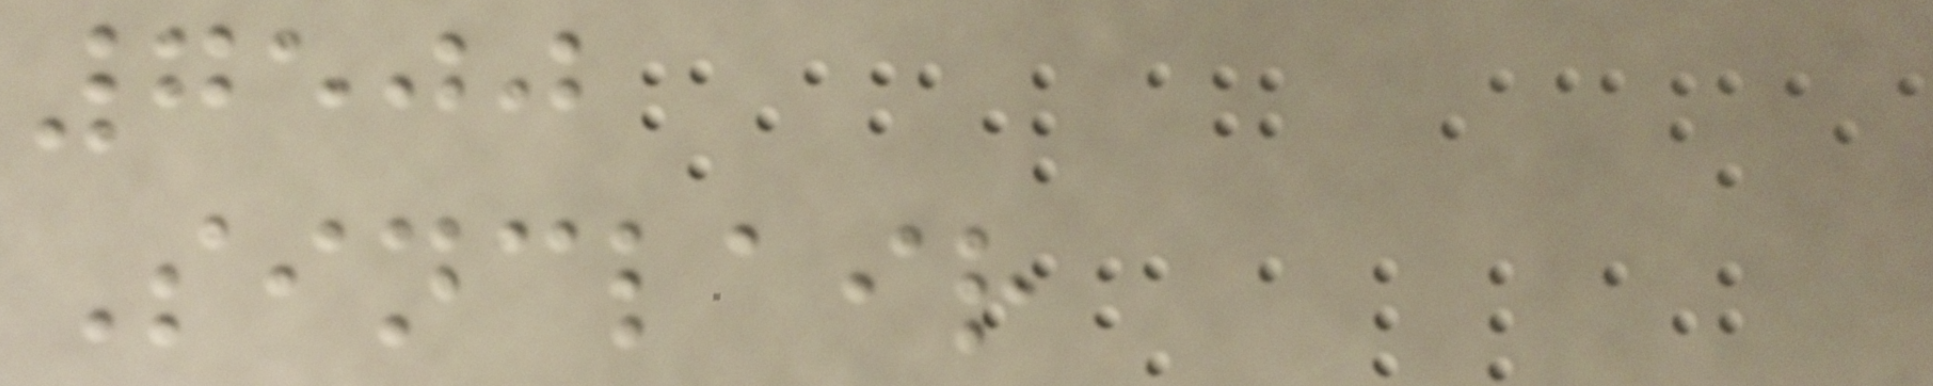7500
Sinclair
